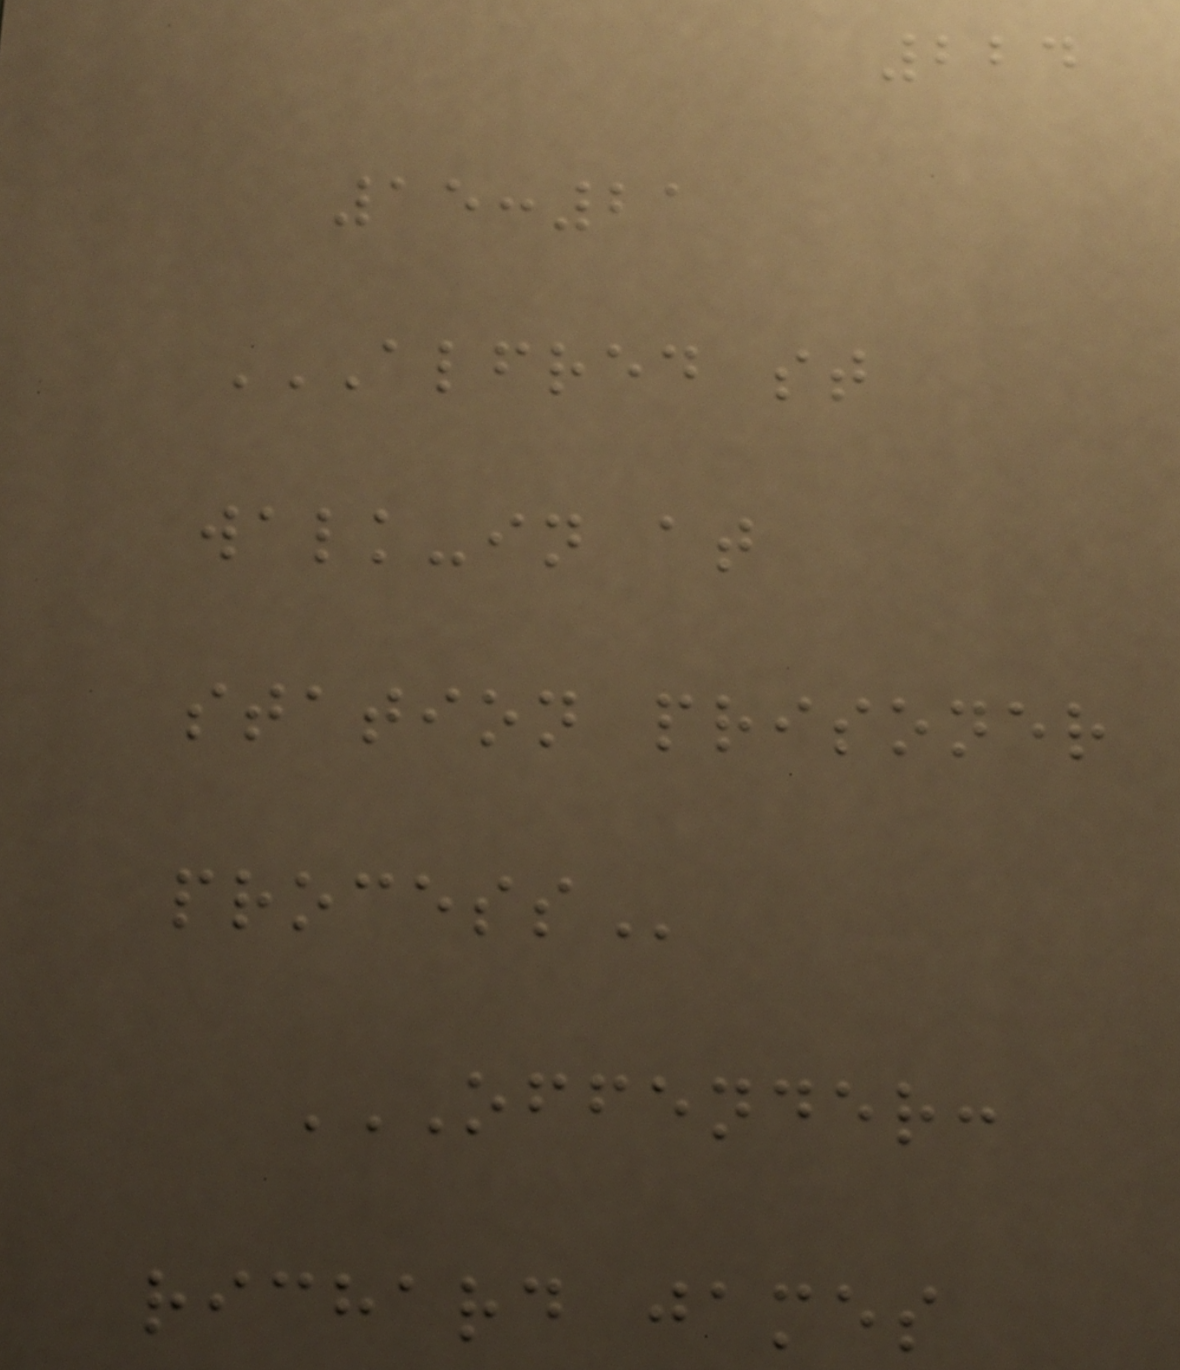224
15:21
ALFRED ST
WALK-IN AT
STATION PRISONER
PROCESS
OFFENDER:
RICHARD JAMES
